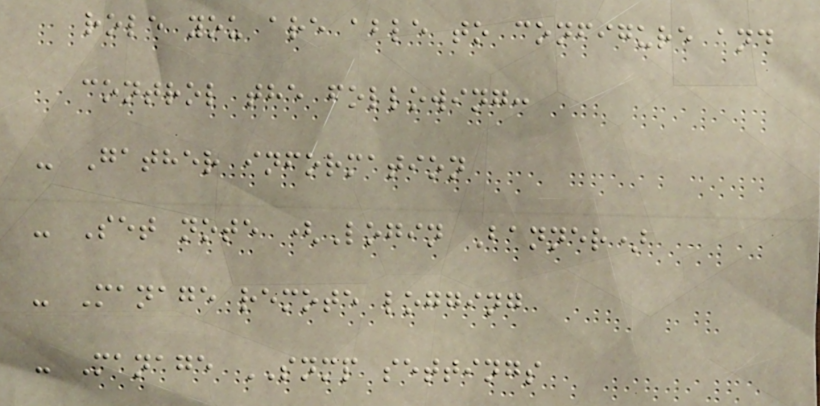role you are able to configure and
control the following:
- Gather information
- Set note (Login Banner)
- Manage remote logging
- Manage SNMP settings
